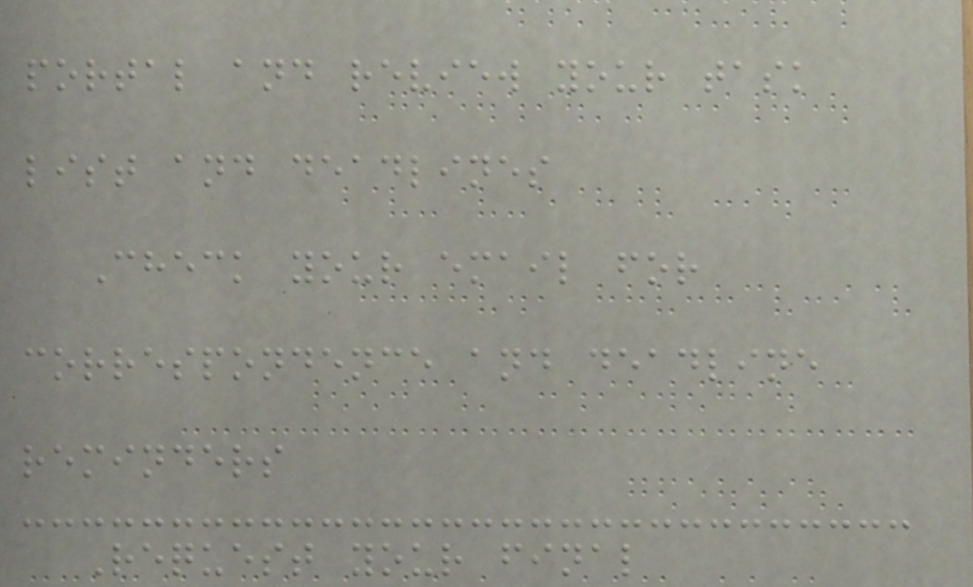portal and review your task
list and deadlines
Check your email for
correspondence and deadline
reminders
Request your final
